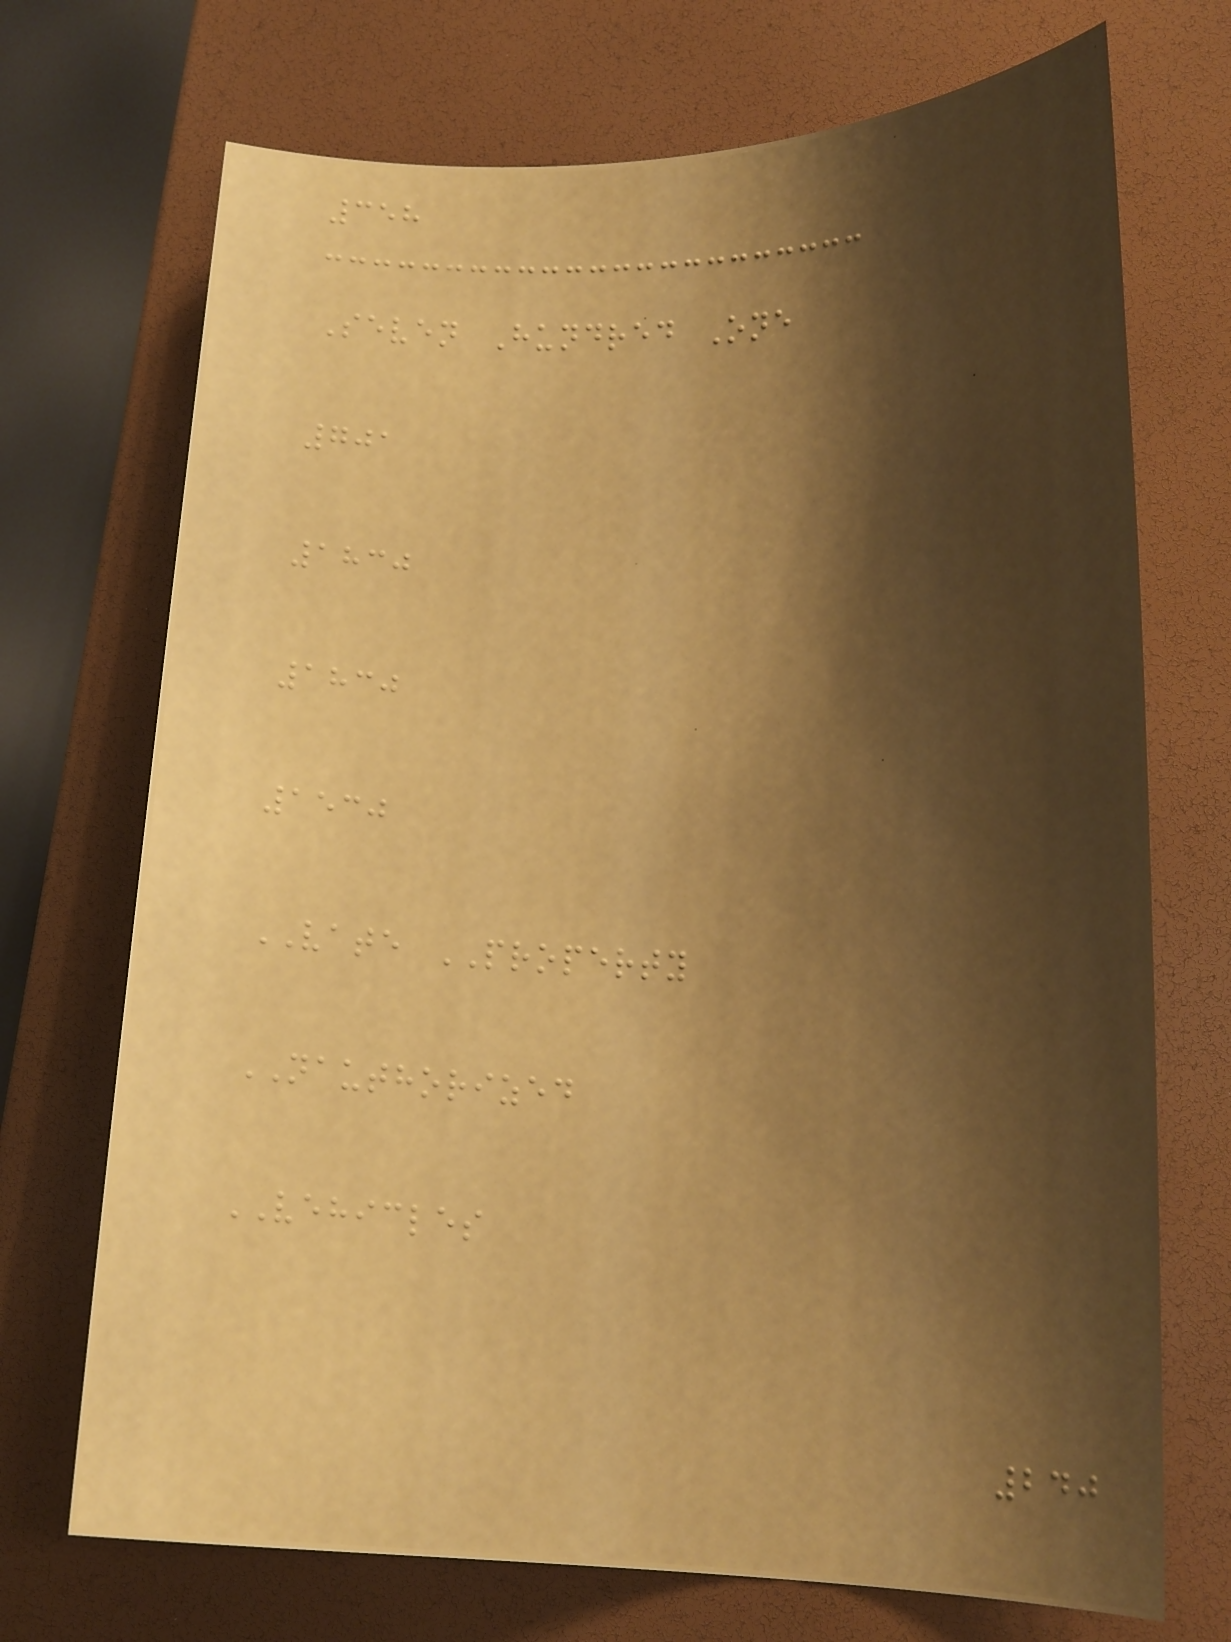358
Seven Hundred One
701
1830
1830
1530
VATE PROPERTY
NAUTHORIZED
VEHICLES
240
